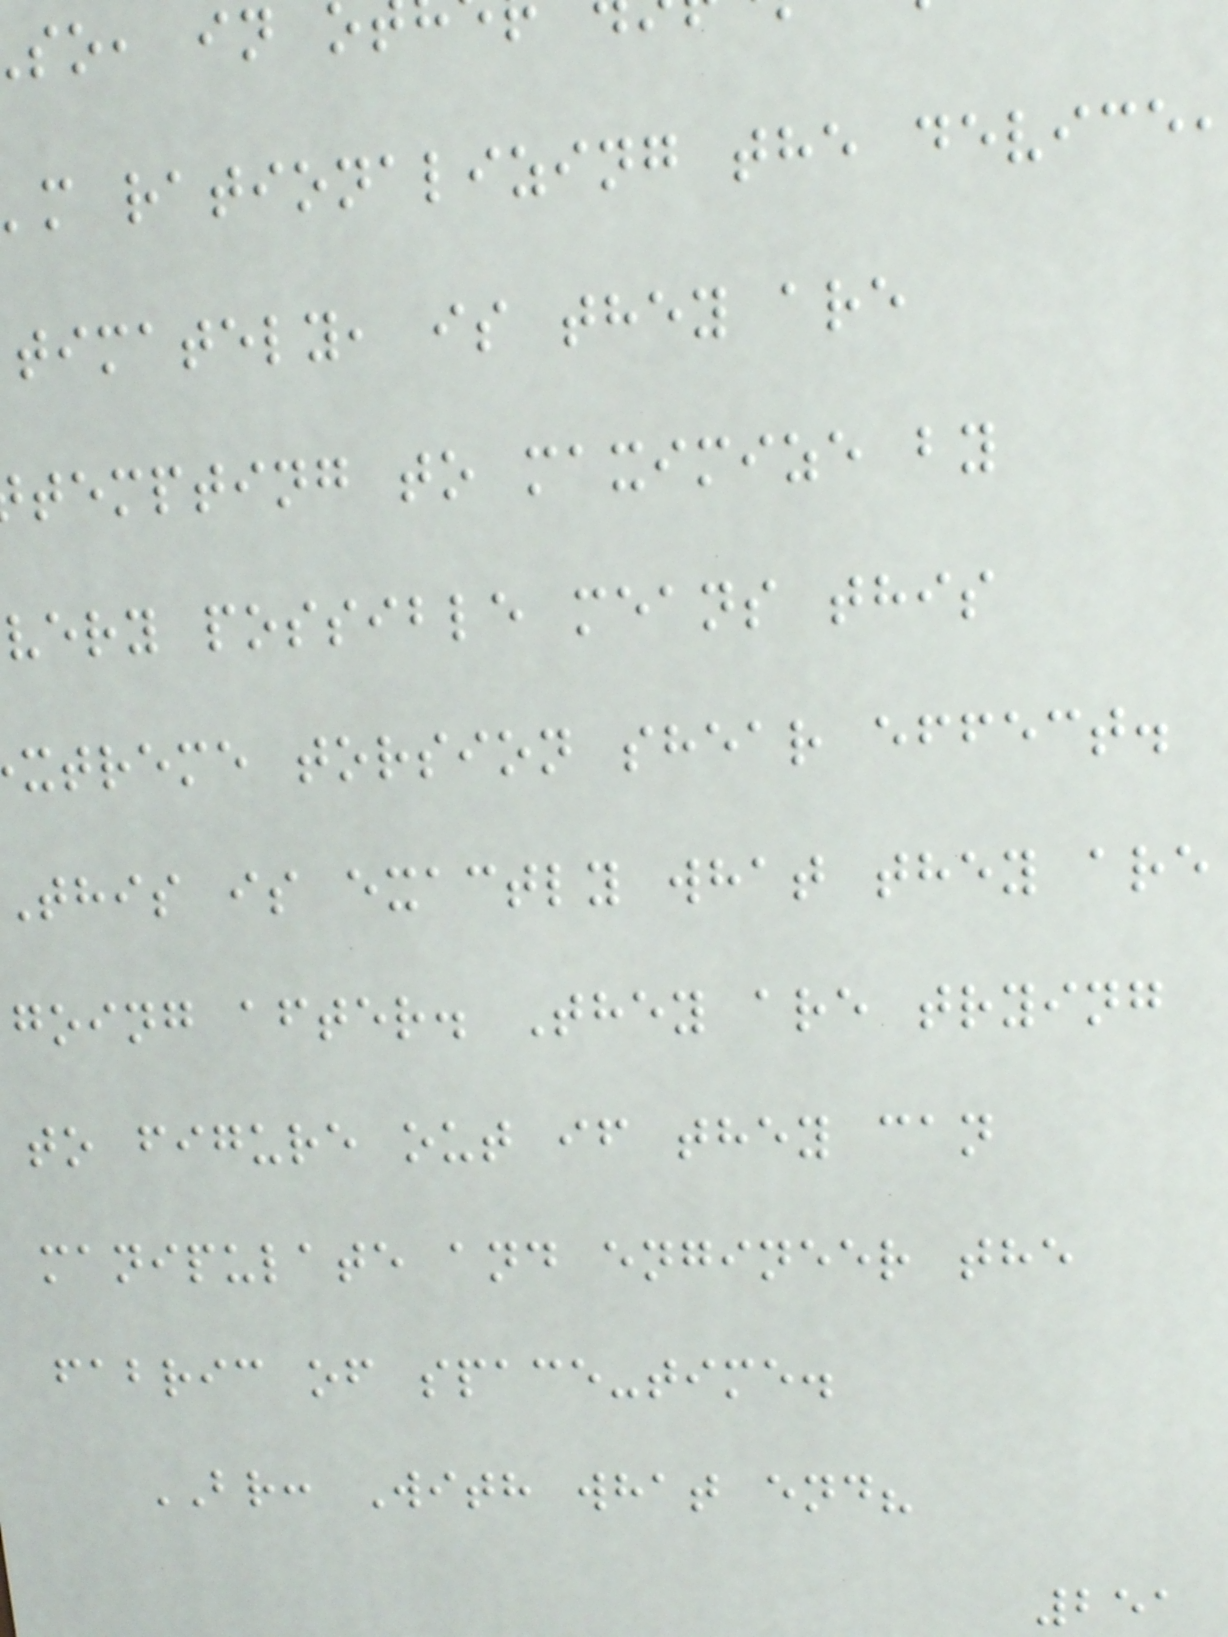m rationalizing the device
timately, is they are
tempting to maximize by
very possible means this
xtreme torsion shear effect.
this is exactly what they are
going after. They are trying
to figure out if they can
manipulate and engineer the
fabric of space-time.
BR: With what end?
251
